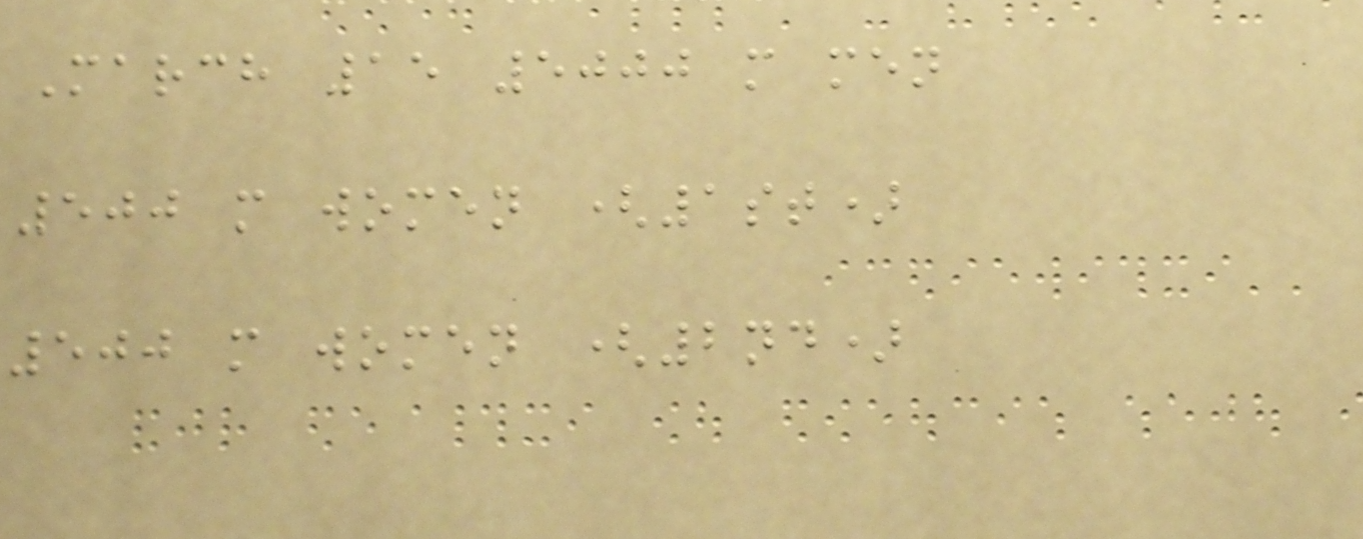March 15 5000 m men
500 m women (1st)
500 m women (2nd)
